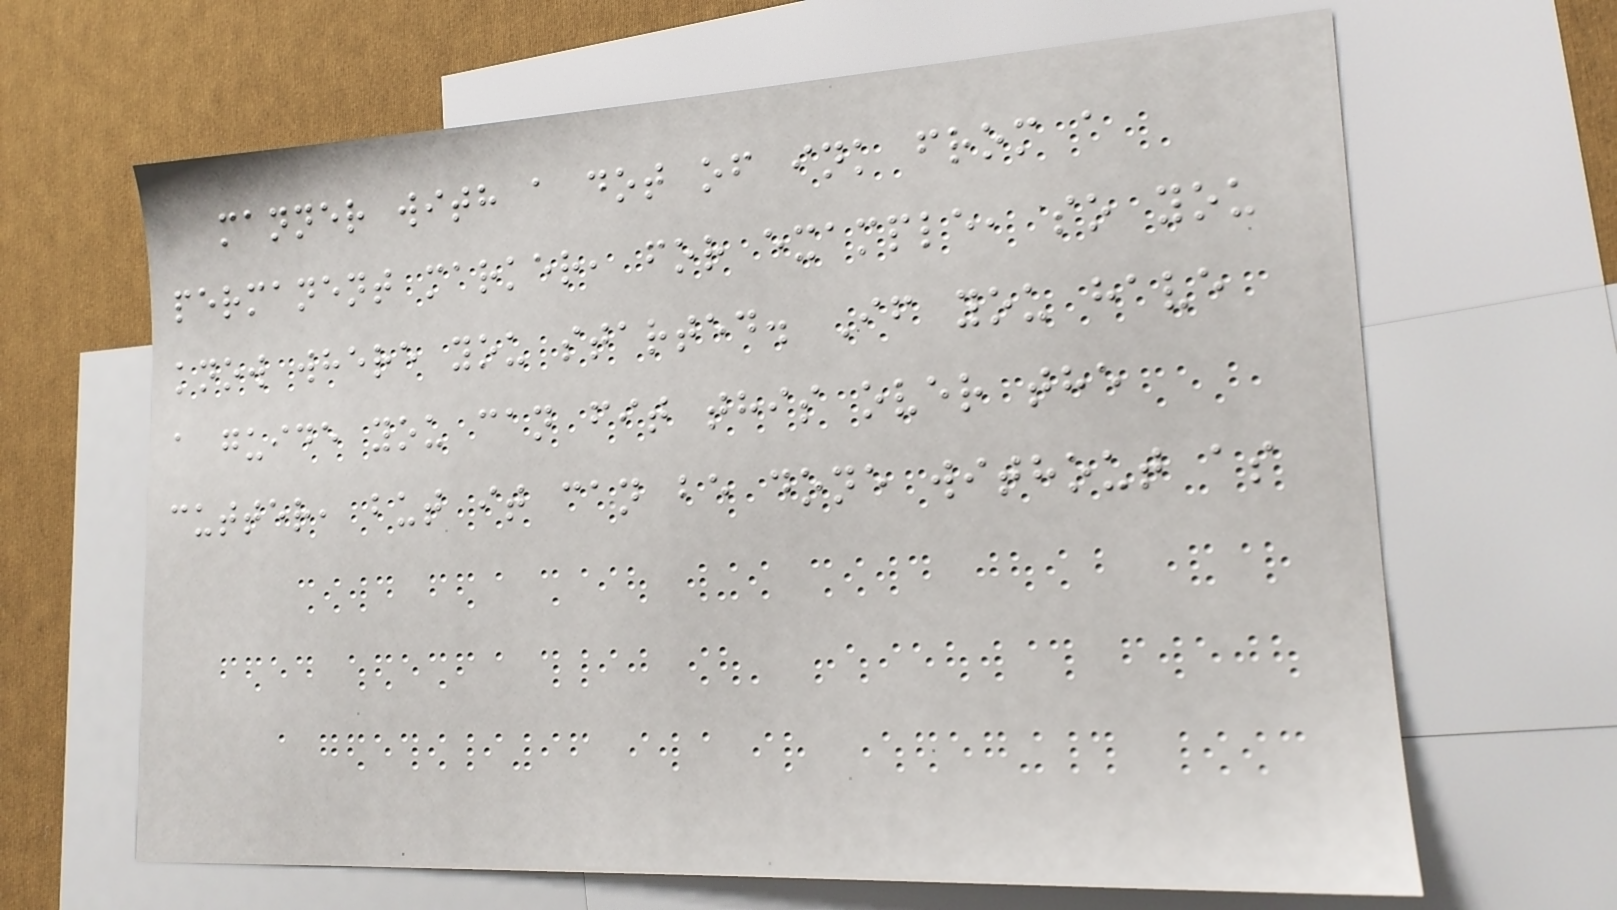manner with a dot of ink from a
permanent marker, for example, so you
know where you started. If you have
a guide you can fit this over the
cutter, but it can be done without as
